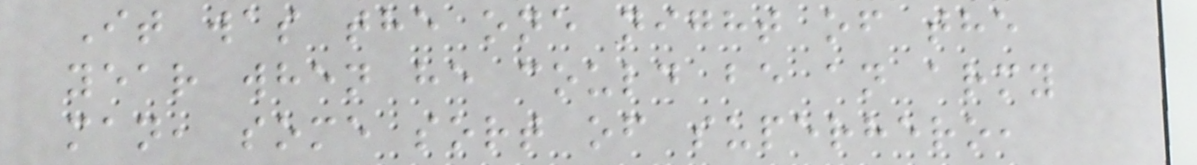It was the one night of the
year when he could be an army
man, some sort of superhero,
